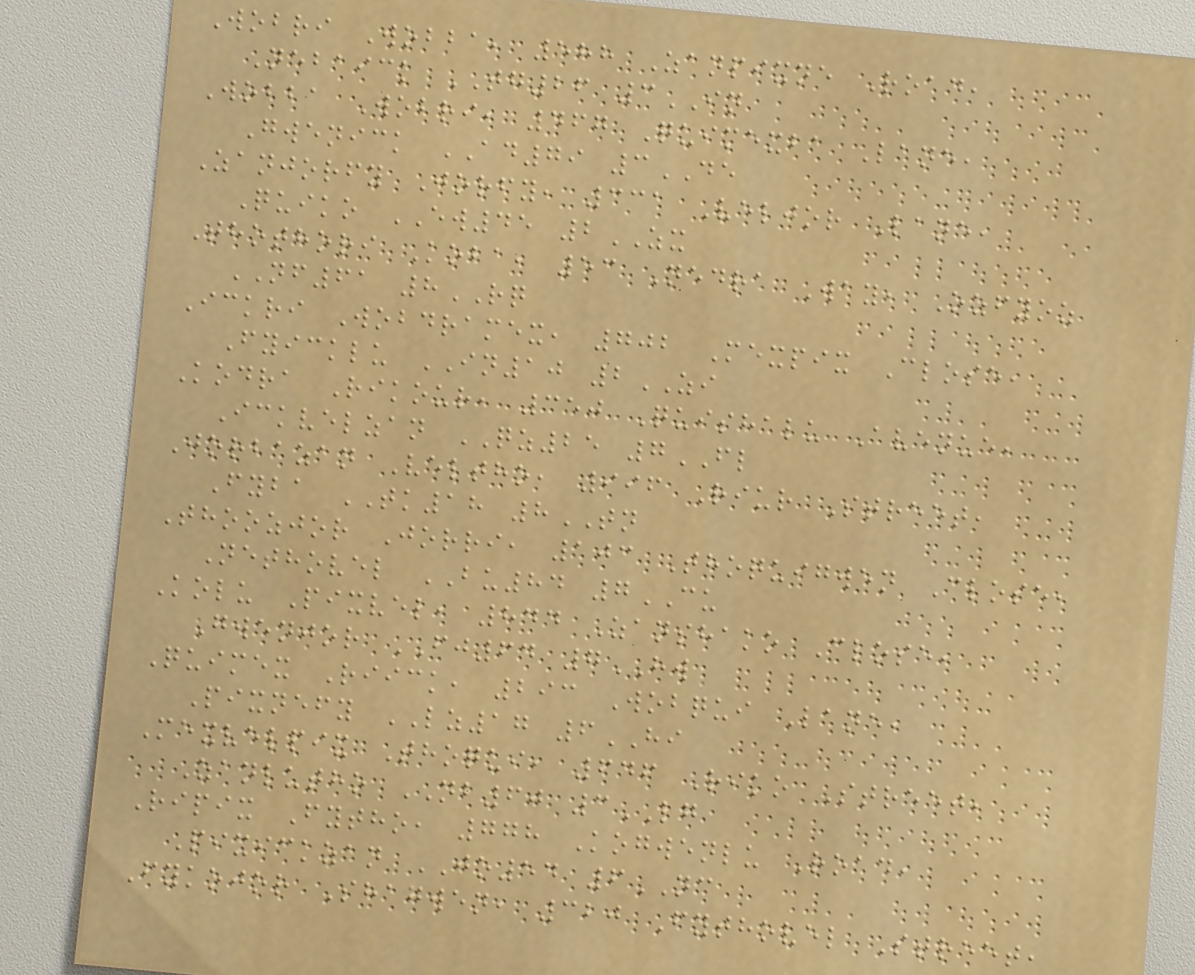Wobri Wobba, 588 Zanpixne Road,
Nebaick TG26 3IN
Wobba Wobri, 467 Quimexba Lane,
Gwenick AD79 3DE
Zanjorfy Jorfy, 331 Veljor Lane,
Quiko EW45 2ZX
Thothori Koba, 53 Nedra Way, Ozfyoz
NF61 8RQ
Ickri Wobdramex, 702 Mexpix Close,
Fyicklu IN10 2ZI
Kodra Rikour, 350 Quishalu Avenue,
Ickvelzan QZ25 7FL
Jorbazan Veltho, 996 Riur Street,
Fyba TK18 8TN
Thoozjor Jorri, 103 Thoquigwen Close,
Nethovel BU84 7CU
Kolu Pixvel, 844 Zanshako Close,
Gwenjor FJ64 7HW
Quimex Riick, 293 Wobqui Lane,
Pixnefy LZ17 6HI
Mexvelpix Thoqui, 646 Riko Street,
Zanlutho NB60 3LG
Ripix Fytho, 778 Kogwenlu Road,
Pixickzan JO54 6NC
Fykojor Shagwen, 320 Fythovel Street,
